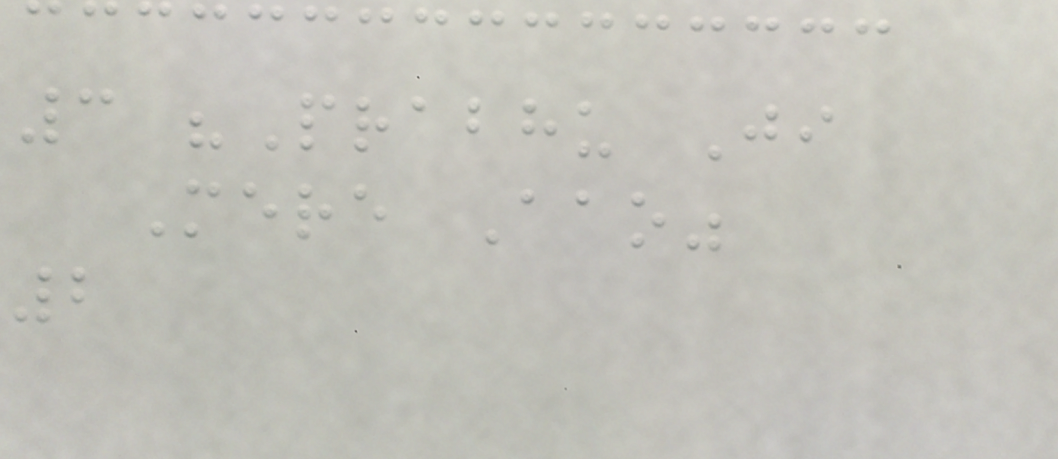3 "Prabhu Ji
Mere Aao"
2
